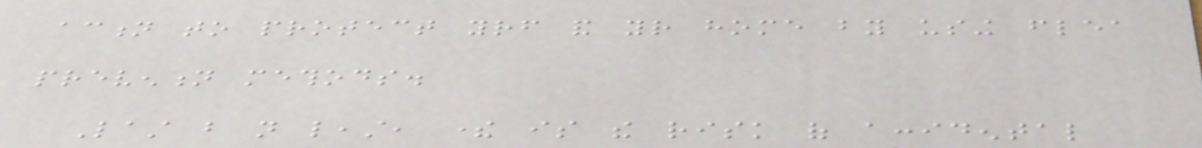action to protect yourself and your home by using flea
prevention methods.
Last but not least, there is the risk of accidental
